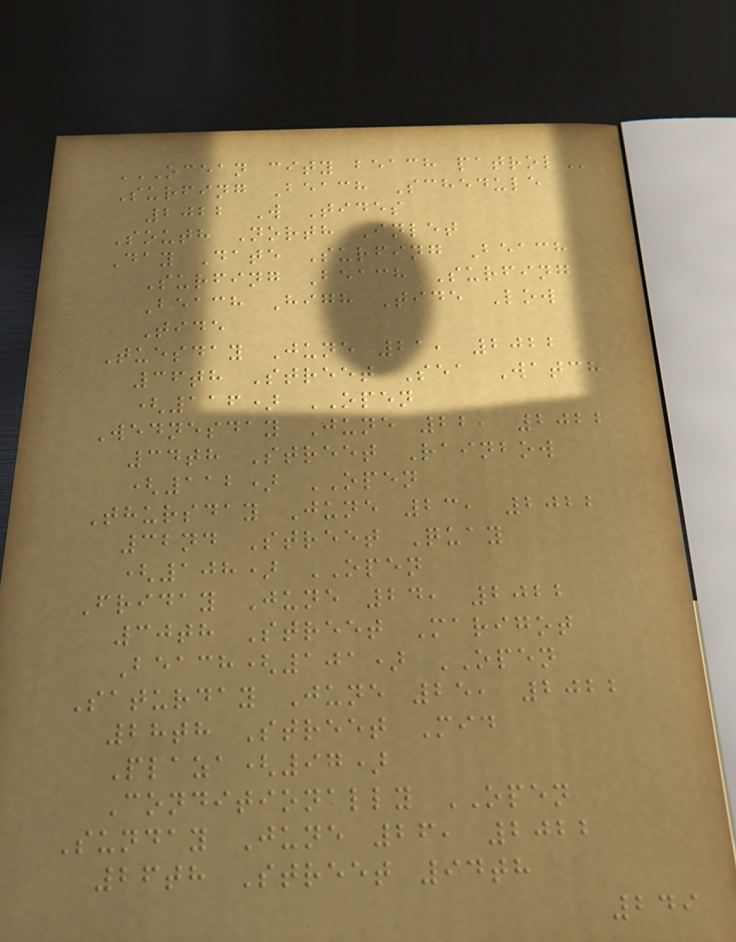OCEAN CITY BEACH PATROL
Surfing Beach Schedule
2022 W Tides
South North Inlet
Day Date Surfing Beach
Surfing Beach Surfing
Beach High Tide Low
Tide
Tuesday June 21, 2022
36th Street Sea Watch
(116) OPEN
Wednesday June 22, 2022
34th Street Rainbow
(112) OPEN
Thursday June 23, 2022
32nd Street Quay
(108) OPEN
Friday June 24, 2022
30th Street Marigot
Beach(101) OPEN
Saturday June 25, 2022
28th Street Mid
Plaza(97)
Conditionally OPEN
Sunday June 26, 2022
26th Street 94th
249
